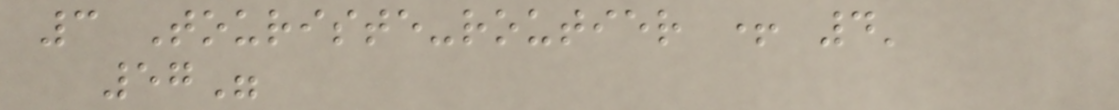3 Touriste-routier + 4'
57"
